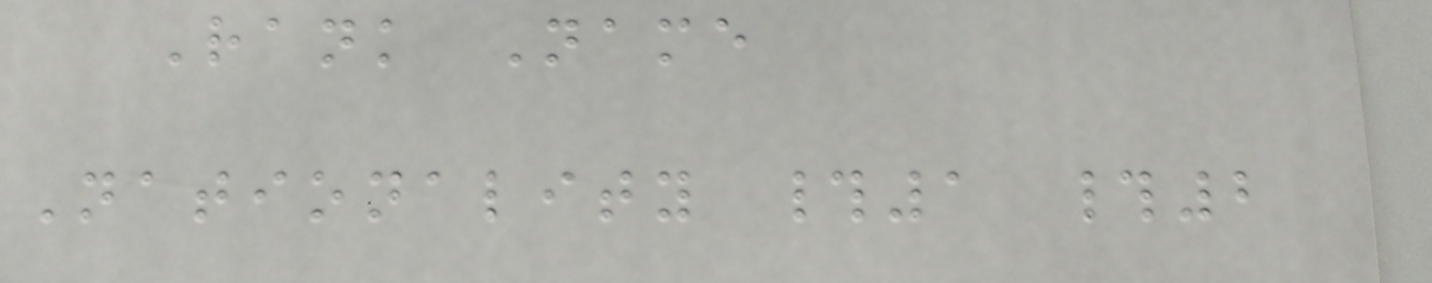Rank Name
Nationality #1 #2
